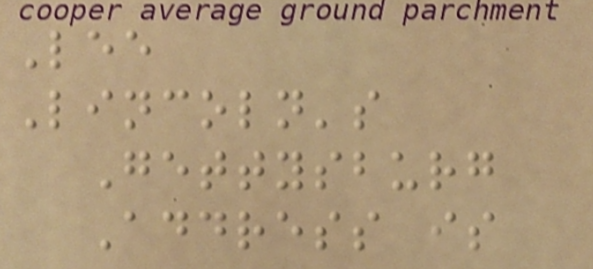Lee
Lincoln's
Gettysburg
Address is
